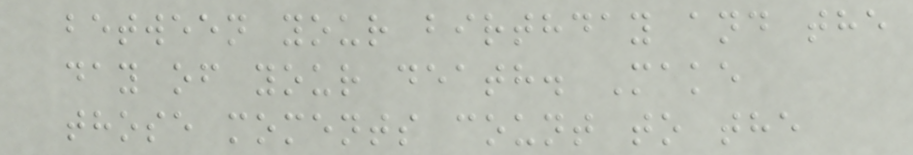between your birthday and the
day of your death. Make
those moments count to the
